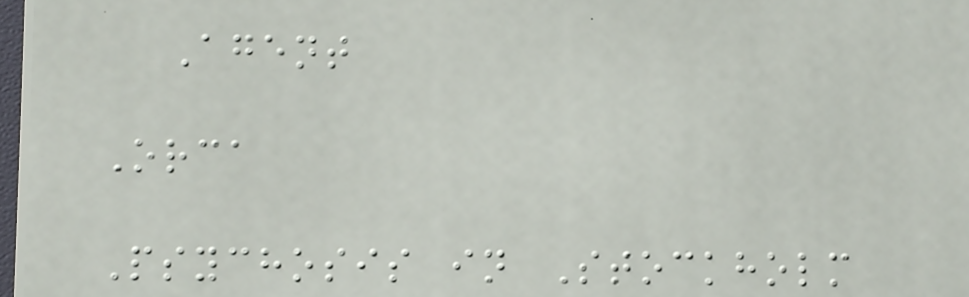Agent
Orca
Psychosis in Stockholm
